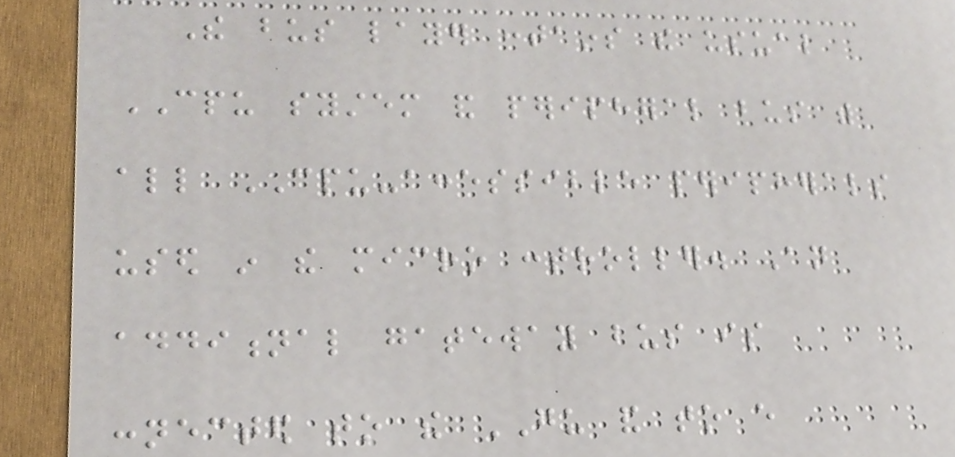The bus layer contains the usual
CPU system and peripheral bus with
all CPU-accessible peripherals
used in the micro controller. An
additional gateway bus is
connected to the GU and to every
